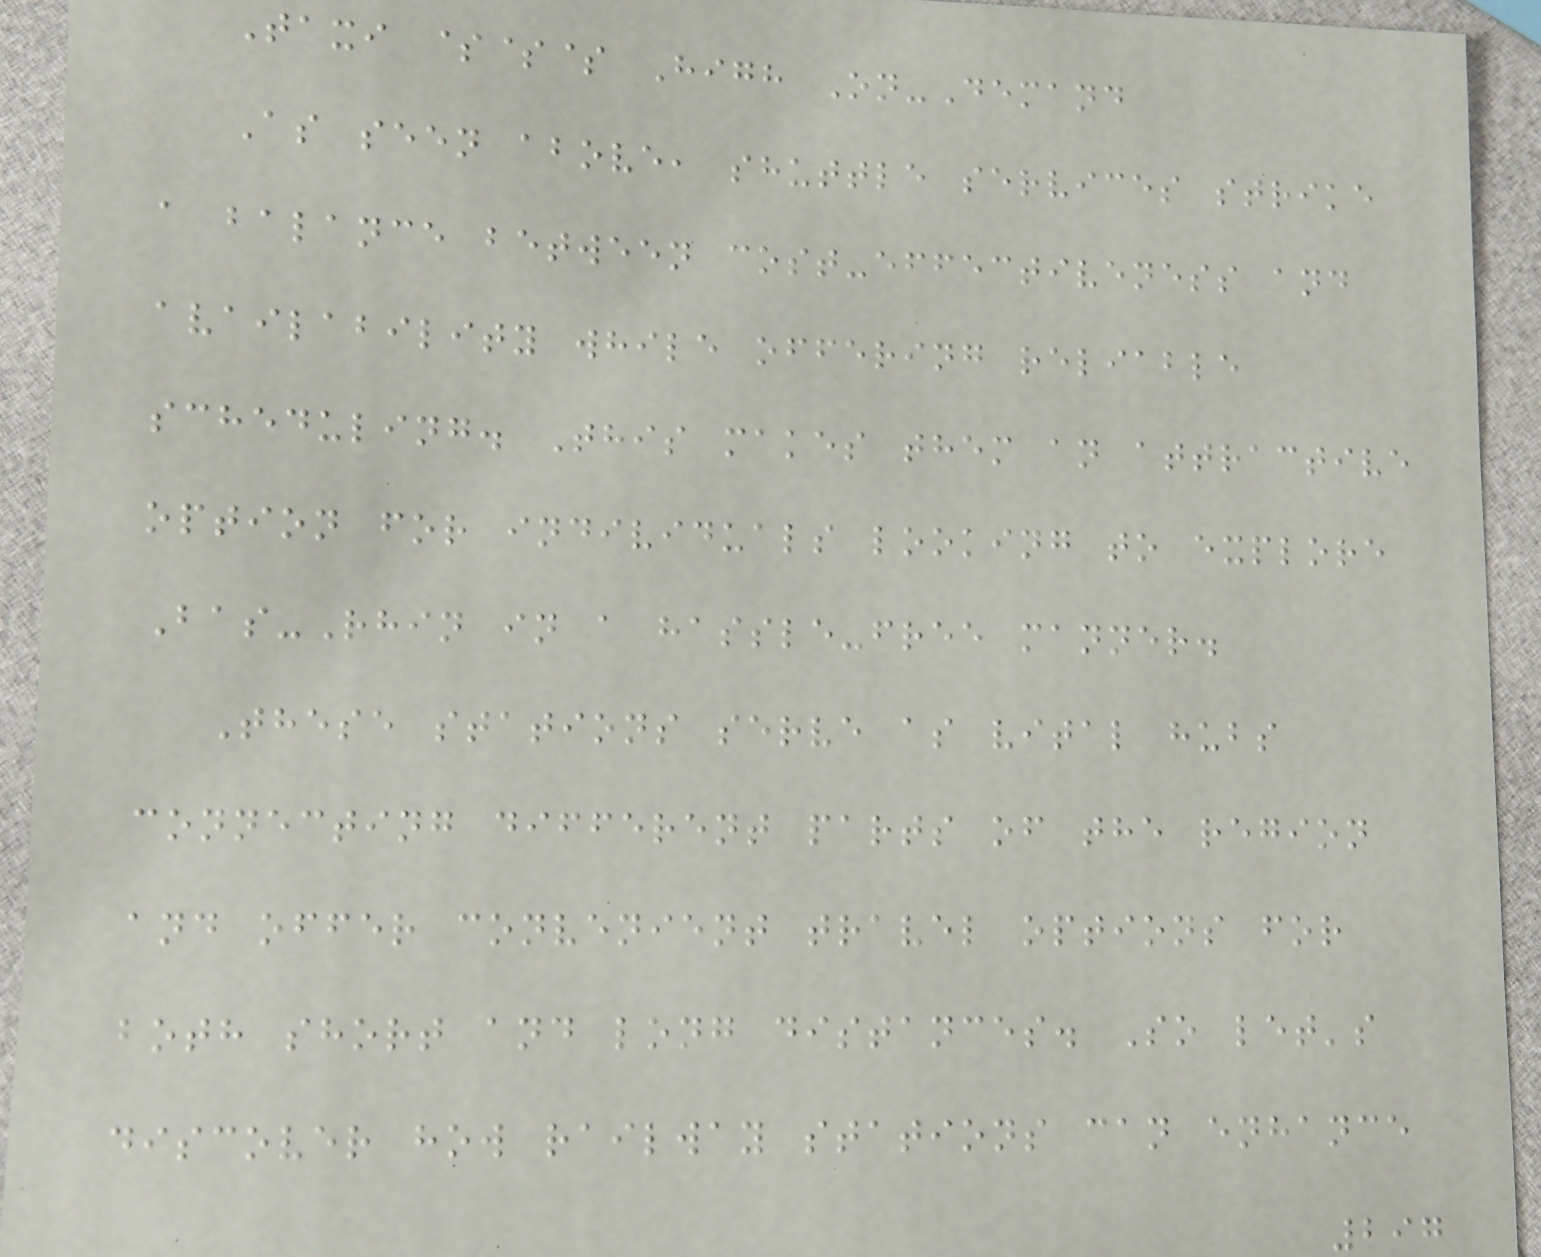Taxi $$$ High On-Demand
As seen above, shuttle services strike
a balance between cost-effectiveness and
availability while offering reliable
scheduling. This makes them an attractive
option for individuals looking to explore
Bas-Rhin in a hassle-free manner.
These stations serve as vital hubs
connecting different parts of the region
and offer convenient travel options for
both short and long distances. So let's
discover how railway stations can enhance
297
